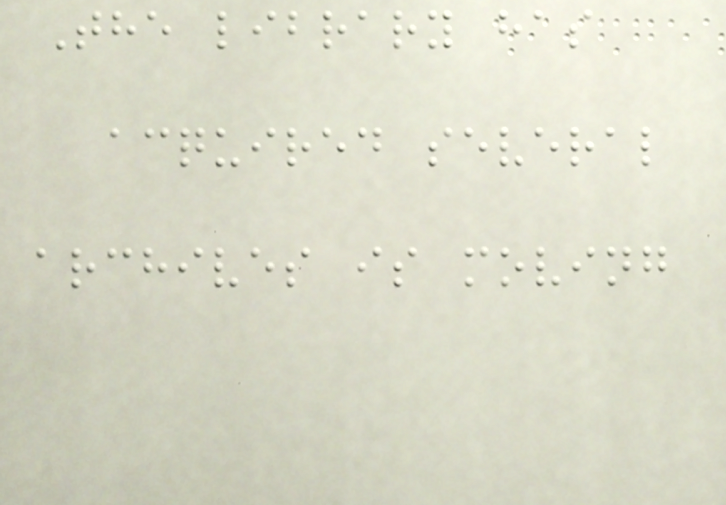The library has
acquired several
archives is moving
